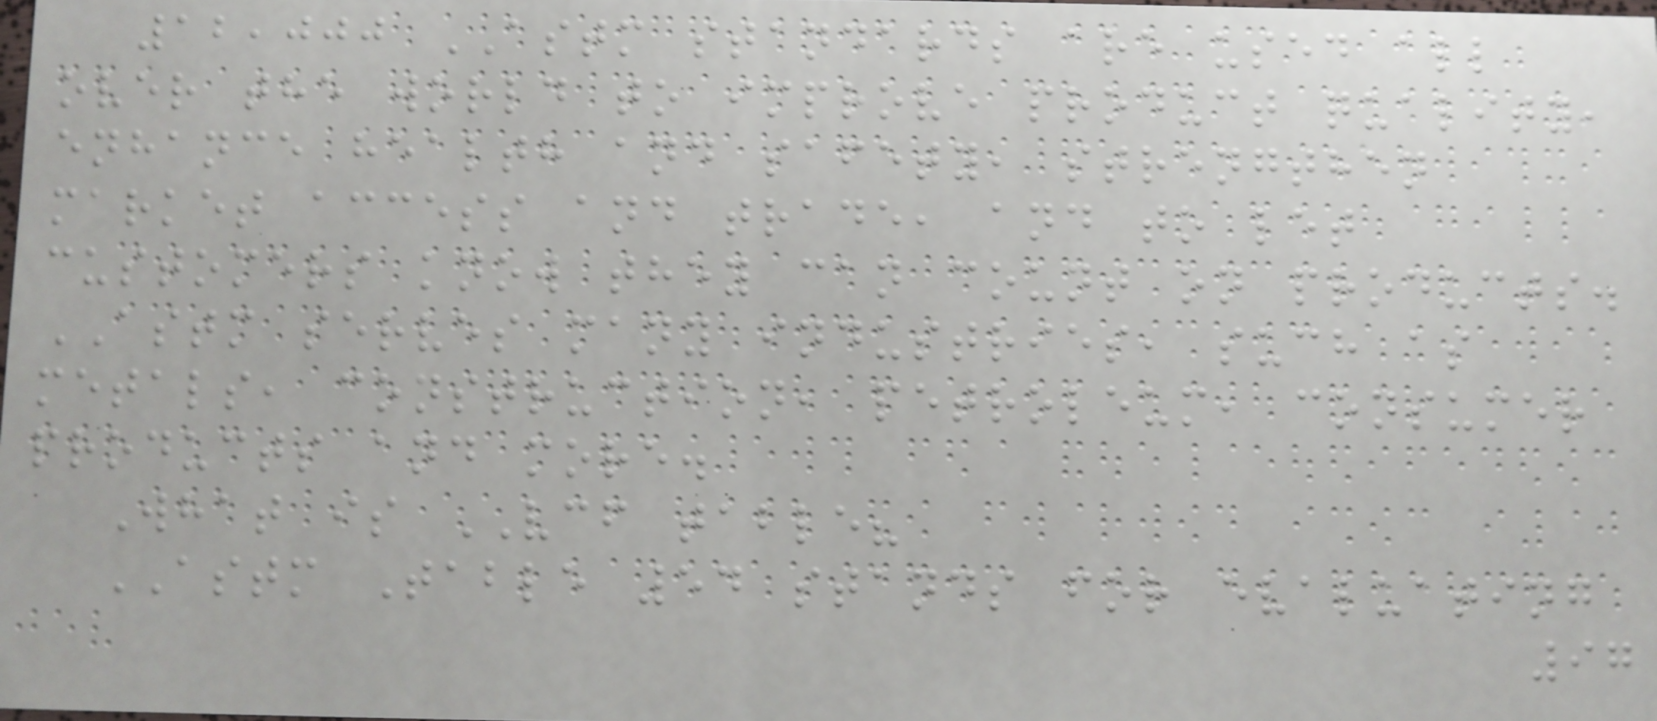12,000 ASTM standards are used all
over the world to improve product quality,
enhance health and safety, strengthen
market access and trade, and to let
customers know they can count on products.
ASTM serves many industries, such as
metals, construction, petroleum, consumer
products and more.
What is VCF table?
ASTM Table 54 stands for evaluating
97
